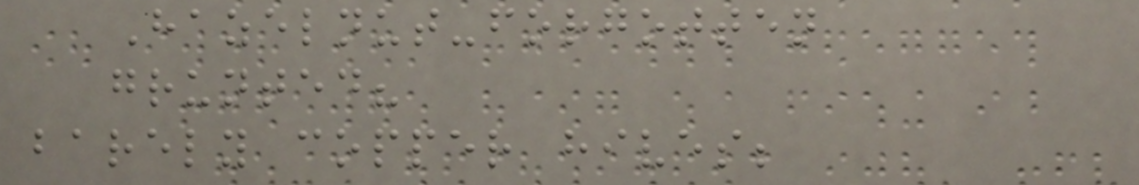Hazelnut-forgotten
grunted?
barely copper hives;
